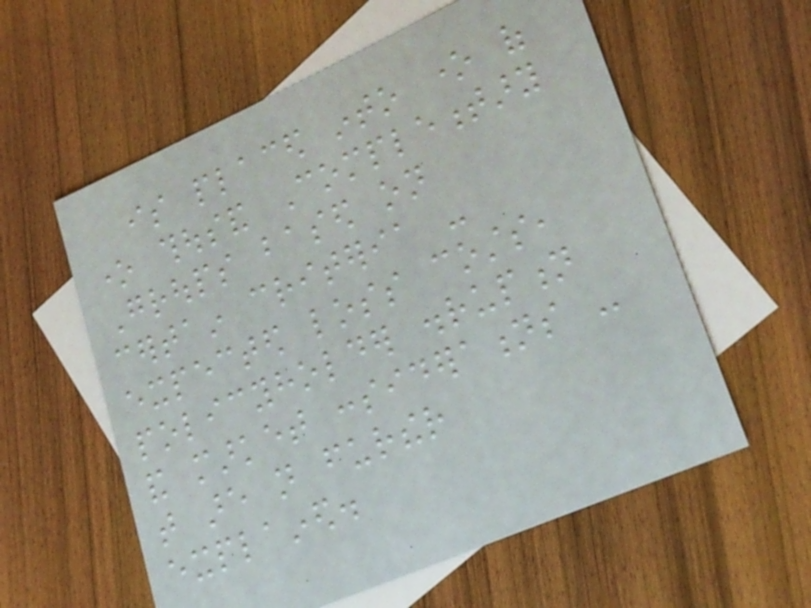is placed into one of
one thousand Complementary
Groups based on
certain criteria -
expected loss costs,
policyholder disruption
and market considerations -
that are not further
explained.
